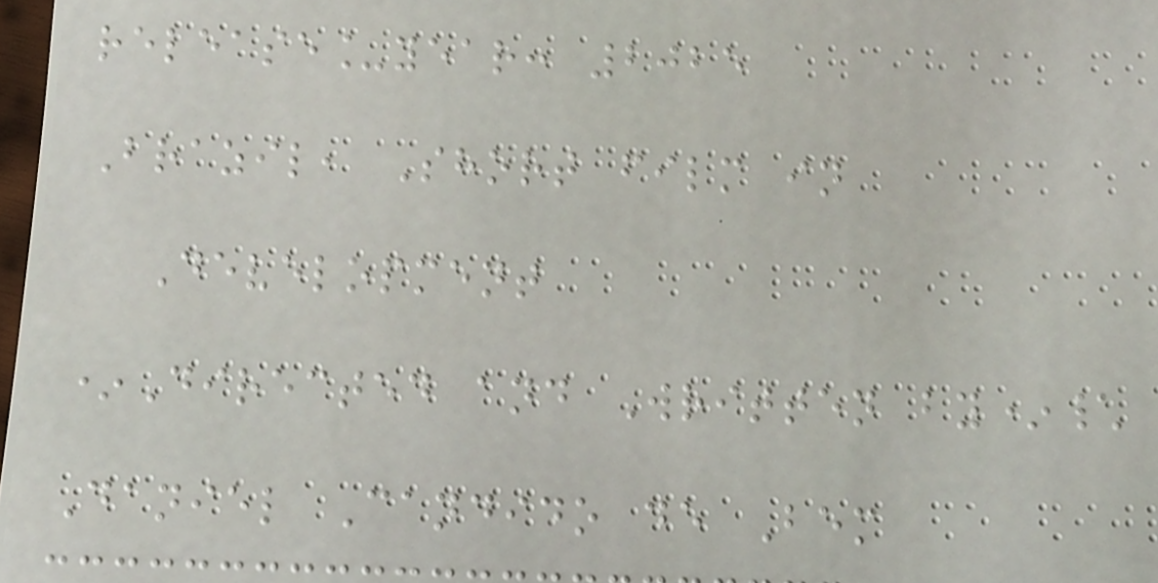release_year: 2025
Brazil, Short film in
Development
*Directed and Written by*\
Daniel Candido de Bem
